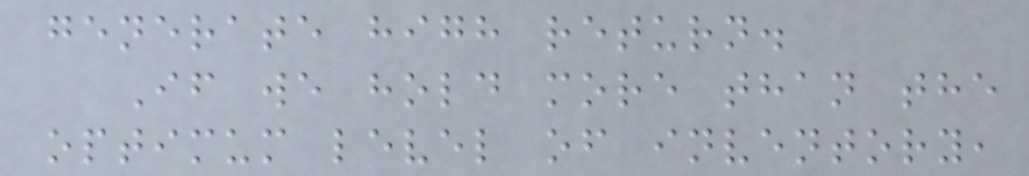generate high return.
If we hold more than the
optimum level of inventory,
